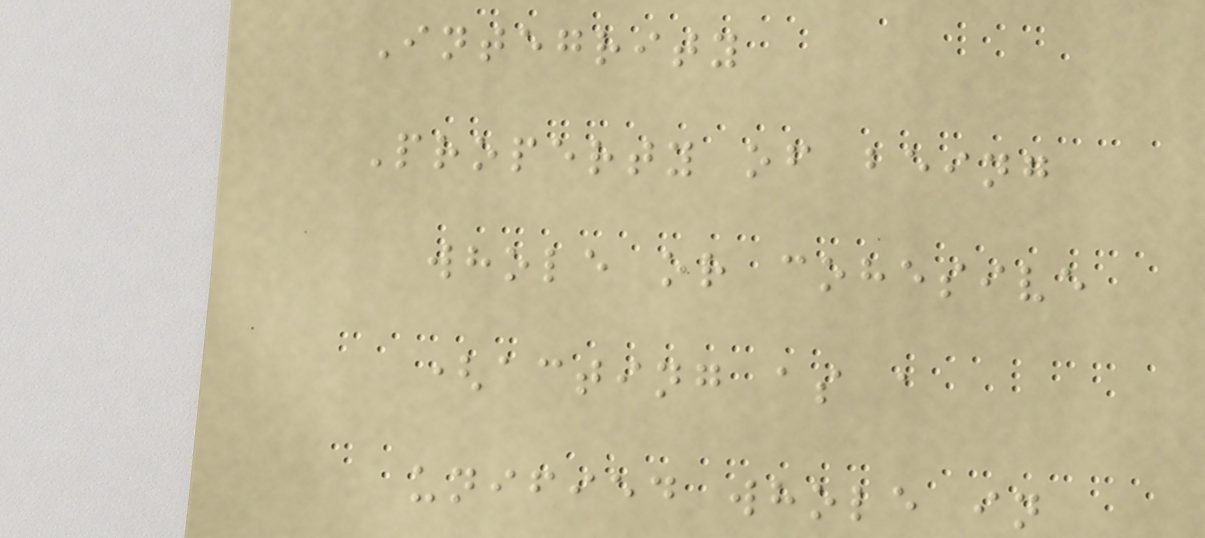Integrity
Property of being
whole or cohesive
(acting as a
unified whole in
